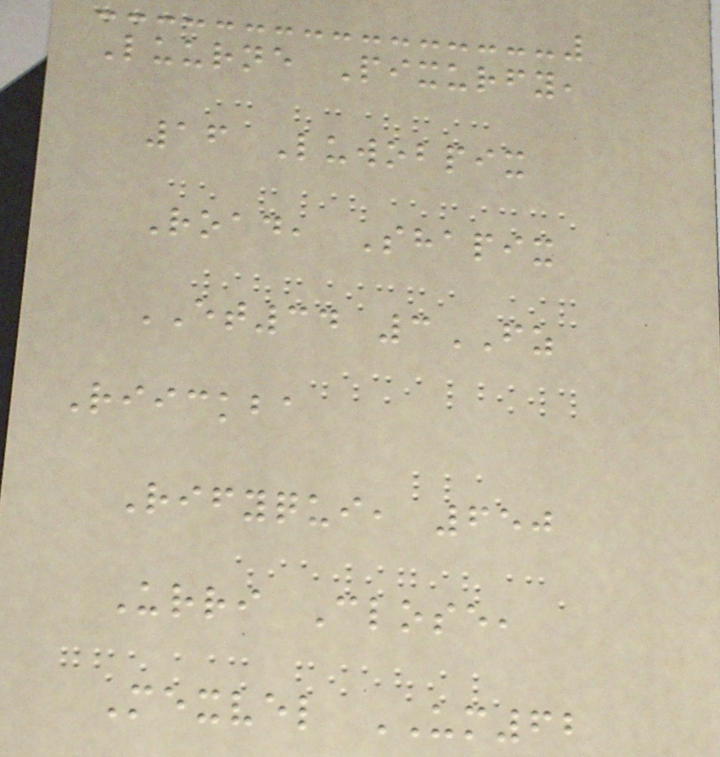Luurne Pixurfy,
16 Luwobpix
Road, Shapix
ET34 3FZ
Riickba
Rifyqui, 650
Urri Close,
Mexvel UM62
